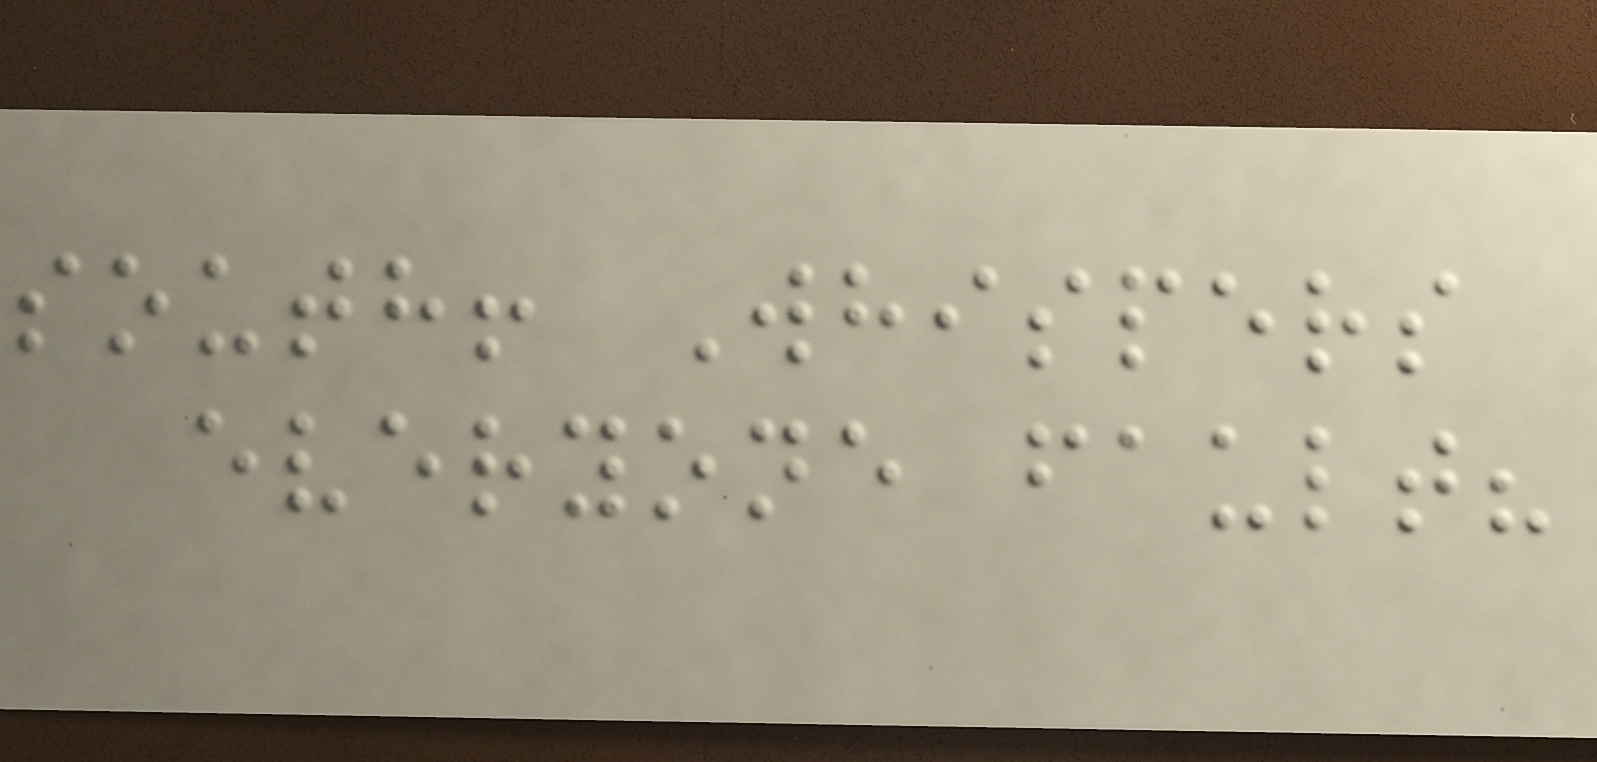south! Whispers
everyone fault?
